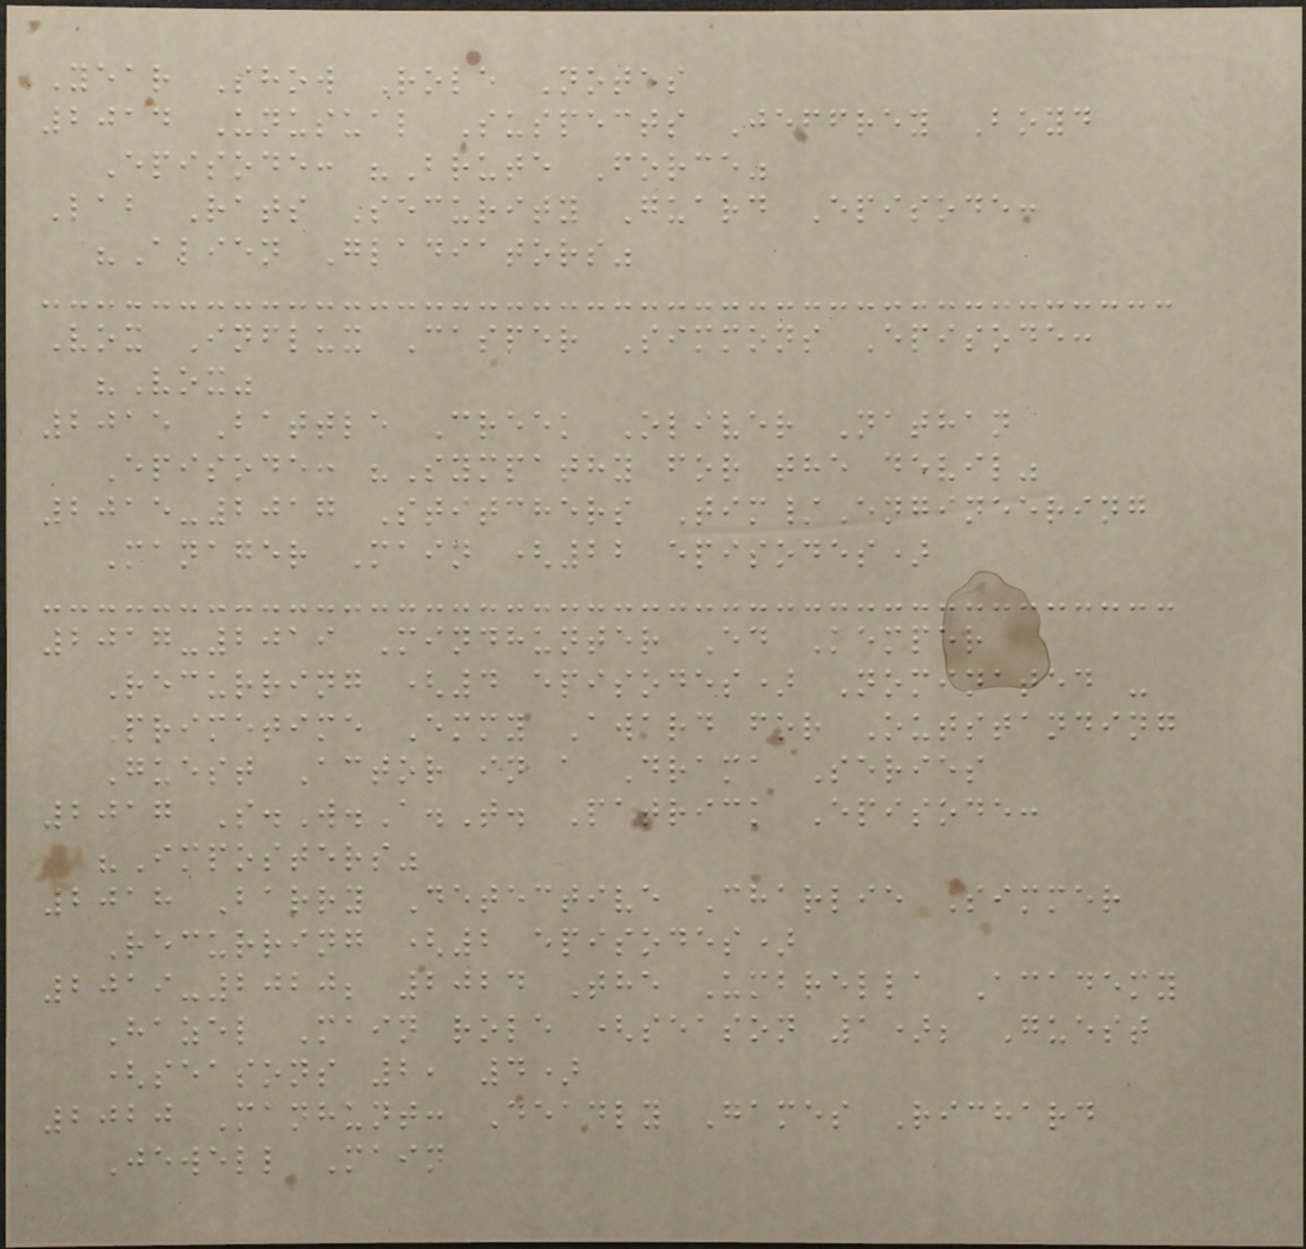Year Show Role Notes
2014 Unusual Suspects Jeffrey Boyd
Episode: "Brute Force"
Lab Rats Security Guard Episode:
"Alien Gladiators"
Vox Influx Casper Simmons Episode:
"Vox"
2015 Battle Creek Oliver Nathan
Episode: "Sympathy for the devil"
2015-2017 Stitchers Tim/Engineering
Manager Main (22 episodes)
2017-2019 Mindhunter Ed Kemper
Recurring (4 episodes) Nominated -
Primetime Emmy Award for Outstanding
Guest Actor in a Drama Series
2017 S.W.A.T. Patrick Episode:
"Imposters"
2018 Barry Detective Charlie Simmer
Recurring (2 episodes)
2019-2020; 2024 The Umbrella Academy
Hazel Main role (season 1); Guest
(seasons 2, 4)
2020 Manhunt: Deadly Games Richard
Jewell Main
